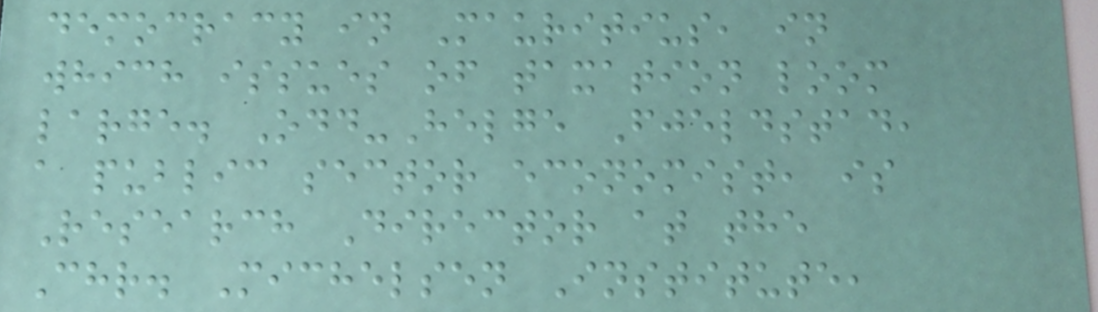democracy in Mauritius, in
which issues of taxation loom
large. Odd-Helge Fjeldstad,
a public sector economist, is
Research Director at the
Chr. Michelsen Institute,
